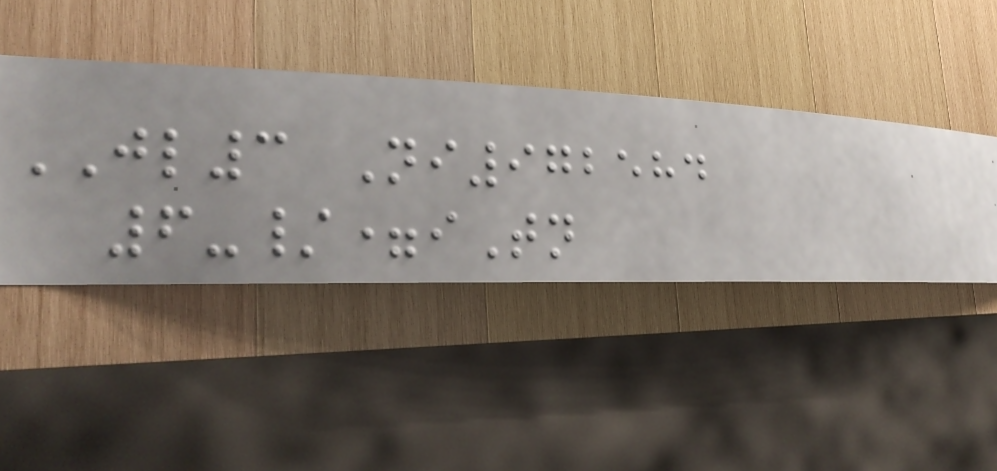JL3 Ni972584
6-/=iTn
